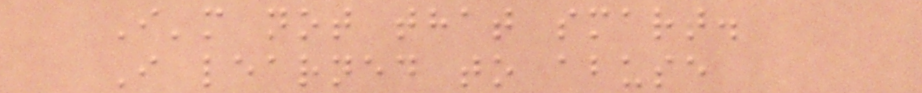I'm not that smart.
I learned to abuse
